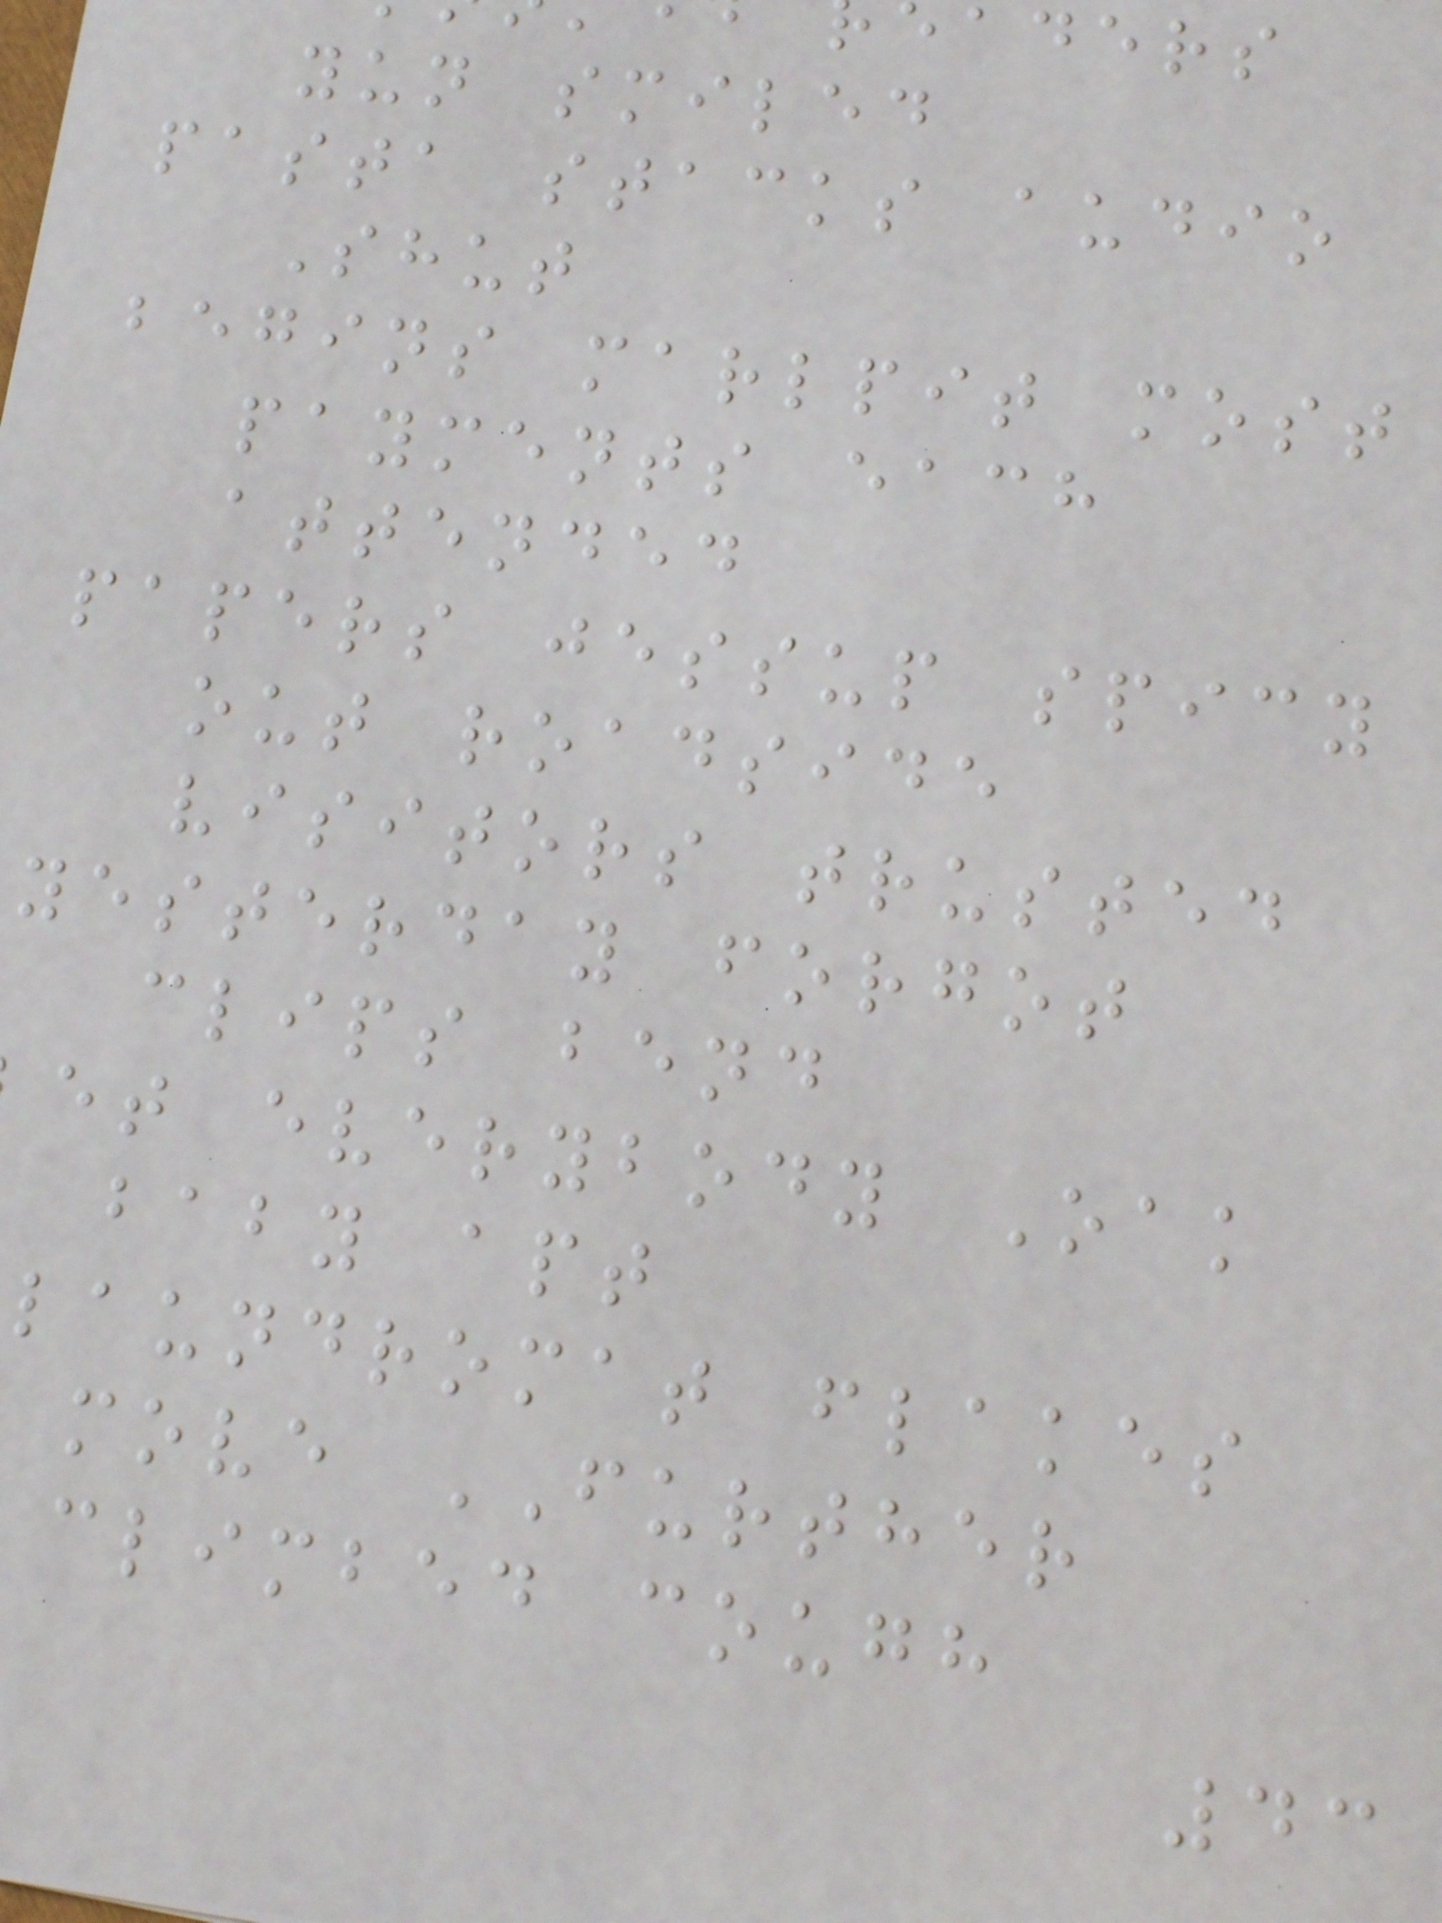aders
yun smiled
pasta stacks audio
Shut
begins marlpit most
payments each
attended
papers jessup spicy
out roadside
visitors trusted
yesterday forgot
clips bend
et everybody Oak
baby apt
laundromat flakes
move FURTHER
climbed cough
43
